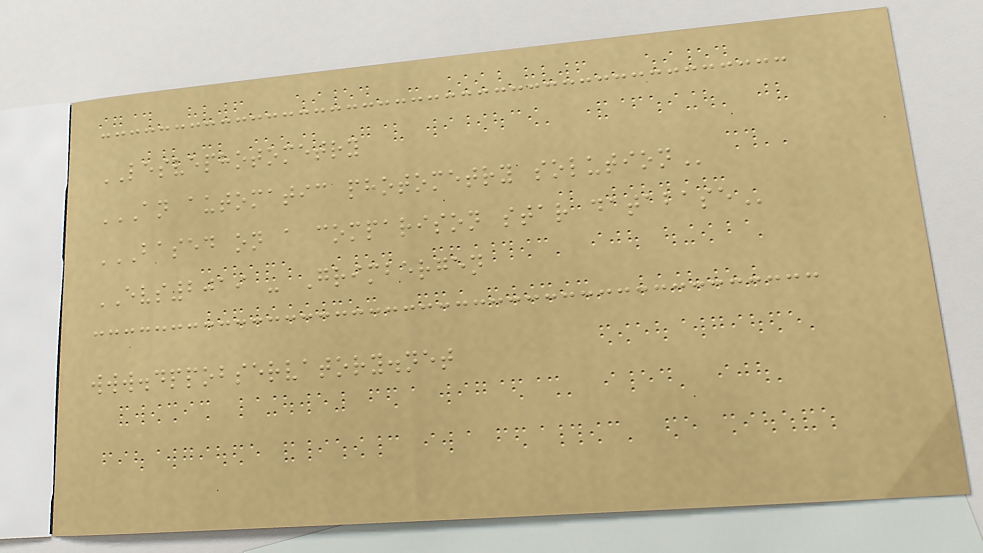LESVEPHOTOMETRY
AN AUTOMATIC PHOTOMETRY SOLUTION
BASED ON A COMPARISON STAR DATABASE
EVS2019 - Grimbergen
www.dppobservatory.net
